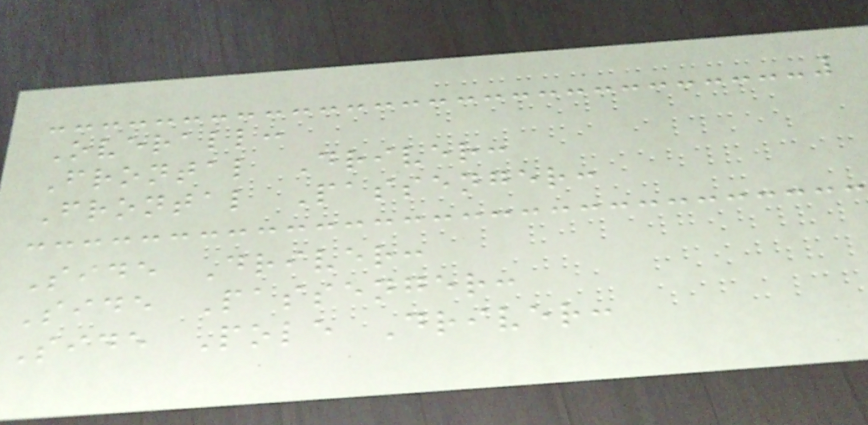Overall:
Frontal Driver:
Frontal Passenger:
Side Driver:
Side Passenger:
Side Pole Driver:
